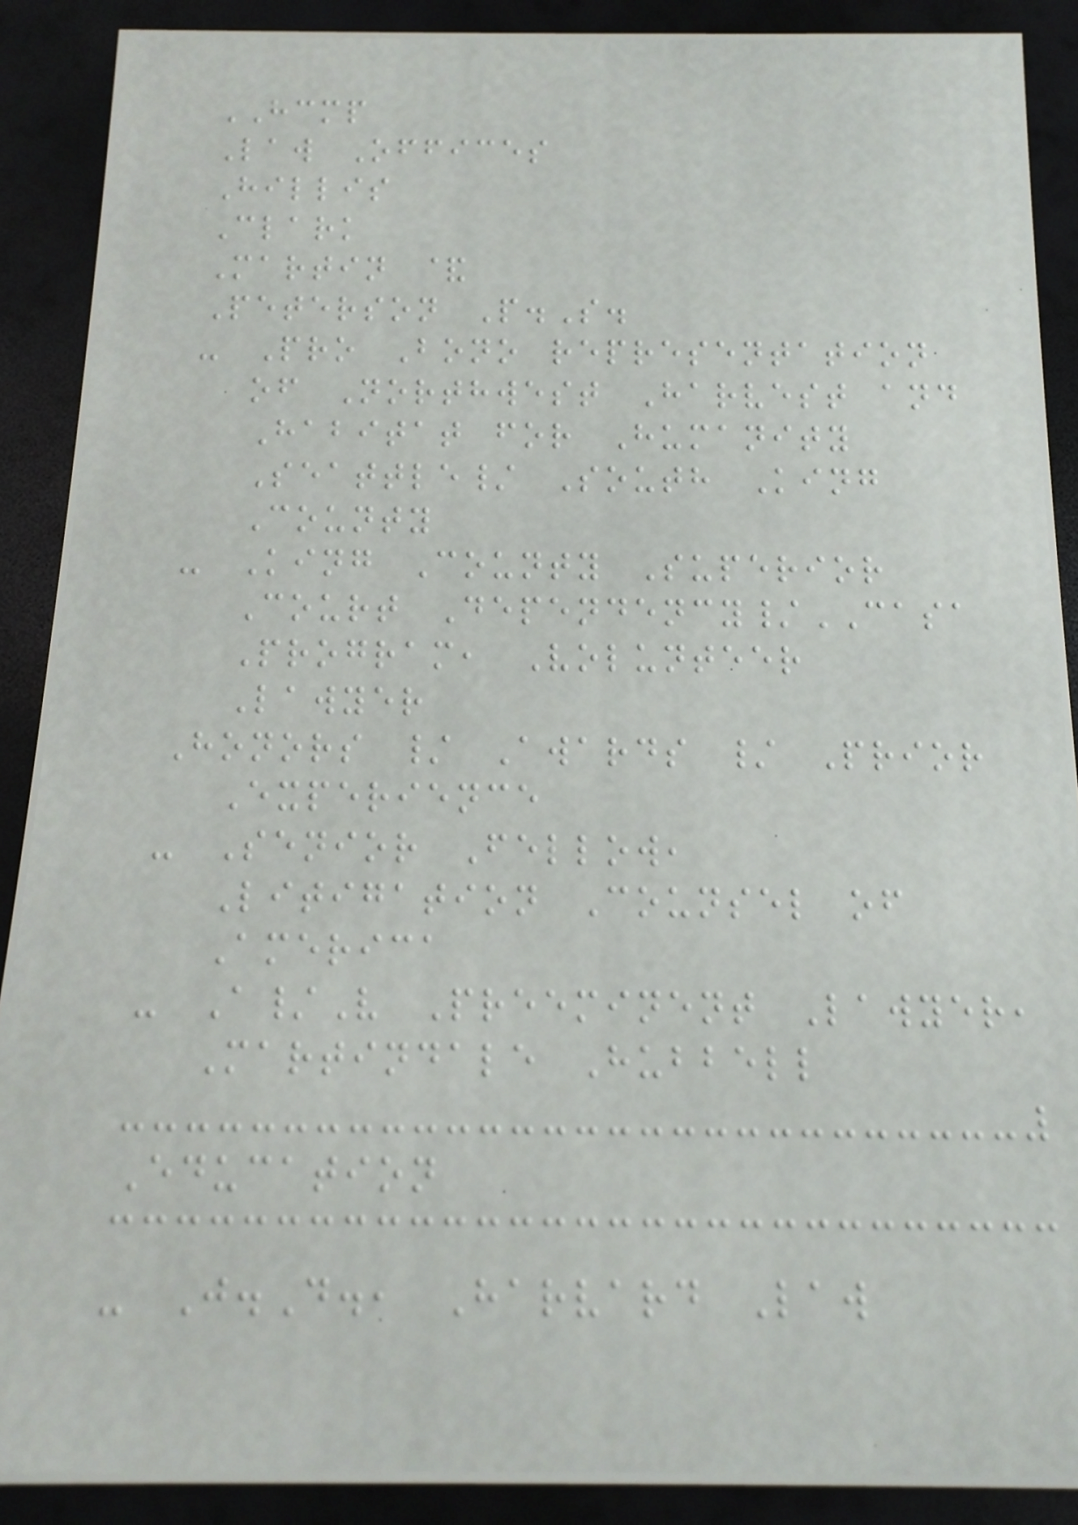HCMP
Law Offices
Hillis
Clark
Martin &
Peterson P.S.
- Pro Bono representation
of Northwest Harvest and
Habitat for Humanity
Seattle/ South King
County
- King County Superior
Court Dependency/CASA
Program, Volunteer
Lawyer
Honors / Awards / Prior
Experience
- Senior Fellow,
Litigation Counsel of
America
- A/V Preeminent Lawyer,
Martindale Hubbell
Education
- J.D., Harvard Law
